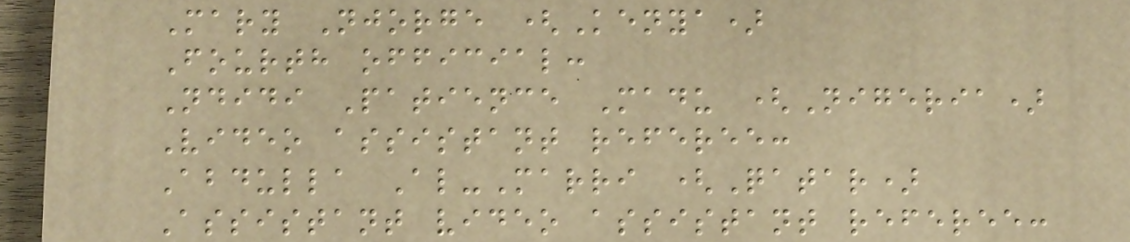Mary Njorge (Kenya)
Fourth official:
Ndidi Patience Madu (Nigeria)
Video assistant referee:
Abdulla Al-Marri (Qatar)
Assistant video assistant referee:
